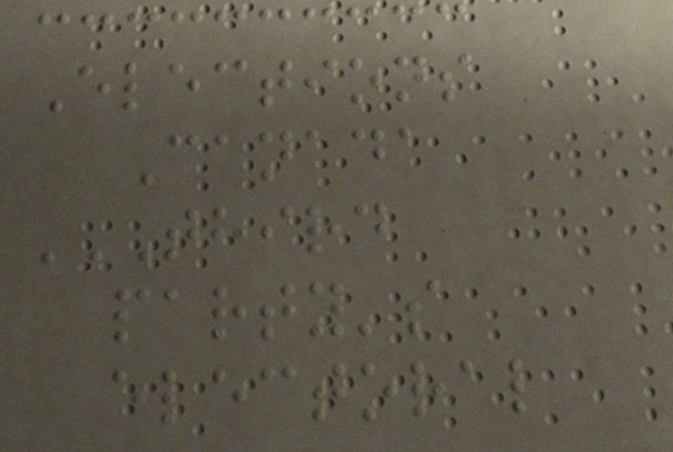Elections
Canada
THIRD
PARTY'S
ELECTORAL
